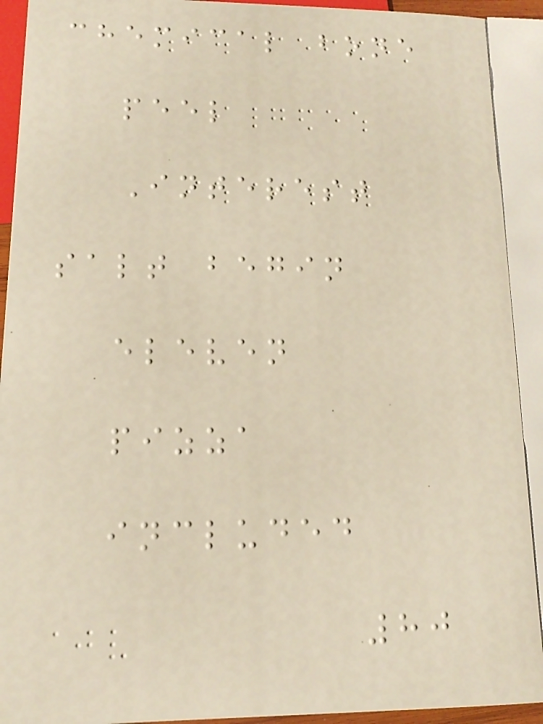chemical bone
peel
Interest
salt begin
eleven
pizza
included
80
